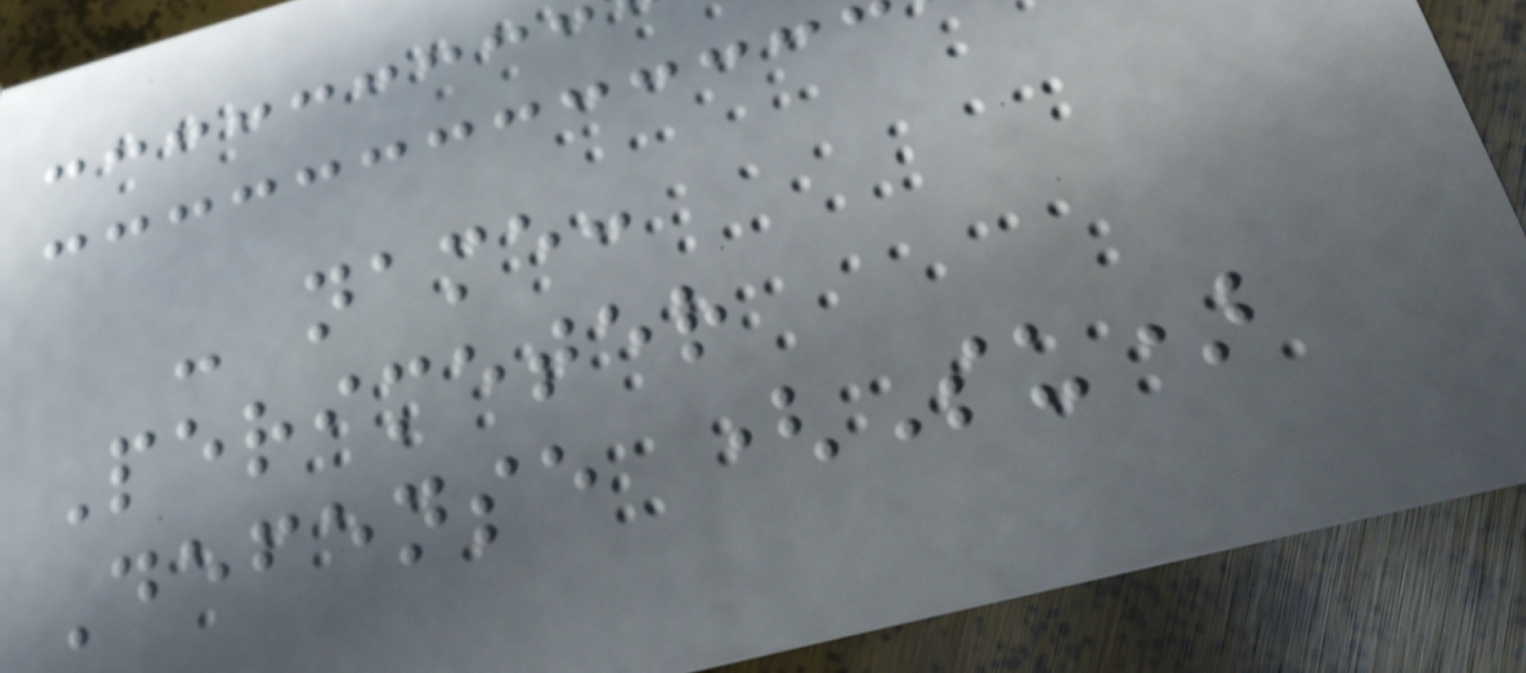- name:
Perimeter
Defense (Su)
